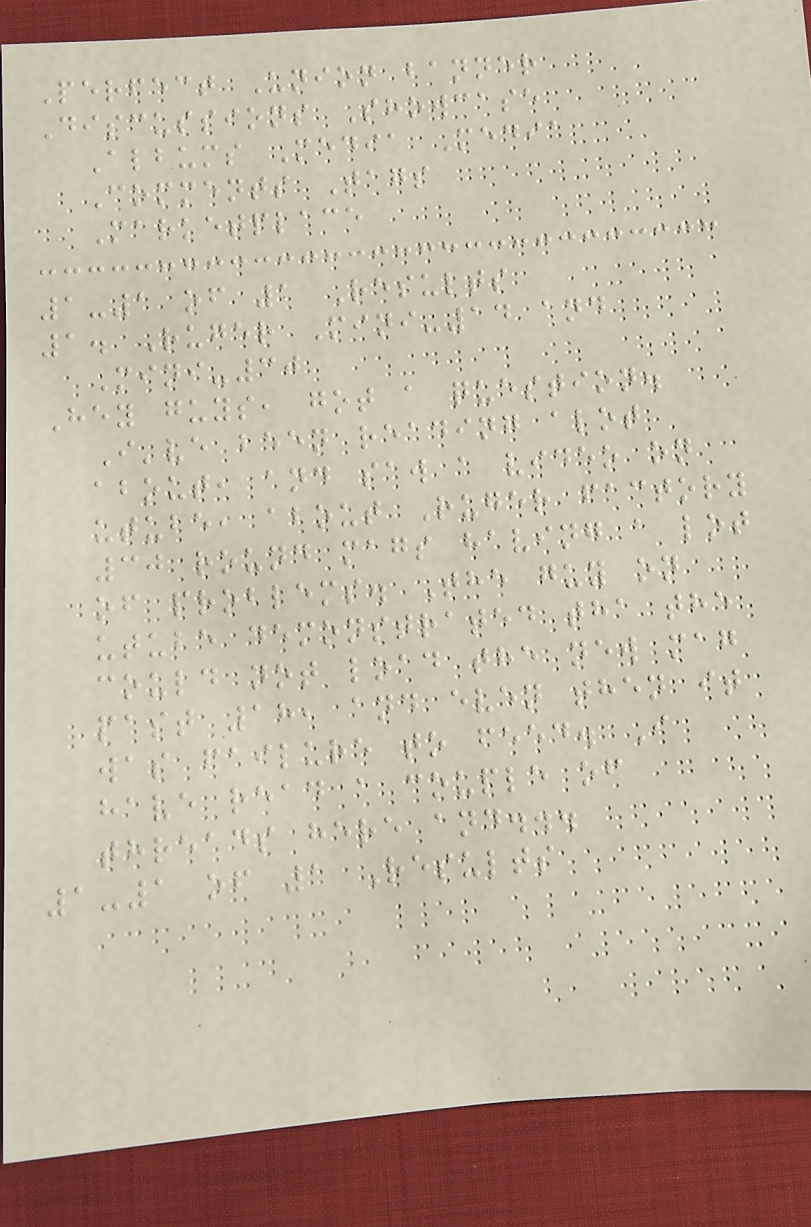Perfect Union banner
Discussions Showcase
Albums Media Media
Comments Tags
Marketplace
1-1 of 1 Results
1. Ruger Mini-14 and
Mini-30
Hey guys, got a question.
I've been reading alot
about, and saw a video on
utube, about Ruger factory
30 round mags having a lot
of problems. The guy on
utube demonstrated tha the
could not load the new mag
past 18, and even then it
was failure to feed. I
have read a couple of
threads here and...
1-1 of 1 Results
